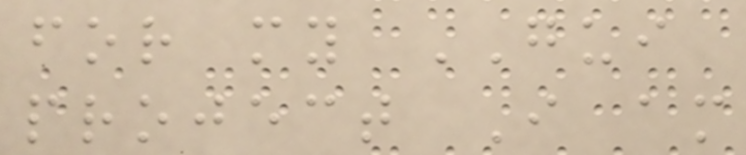for my GUI
project I am
